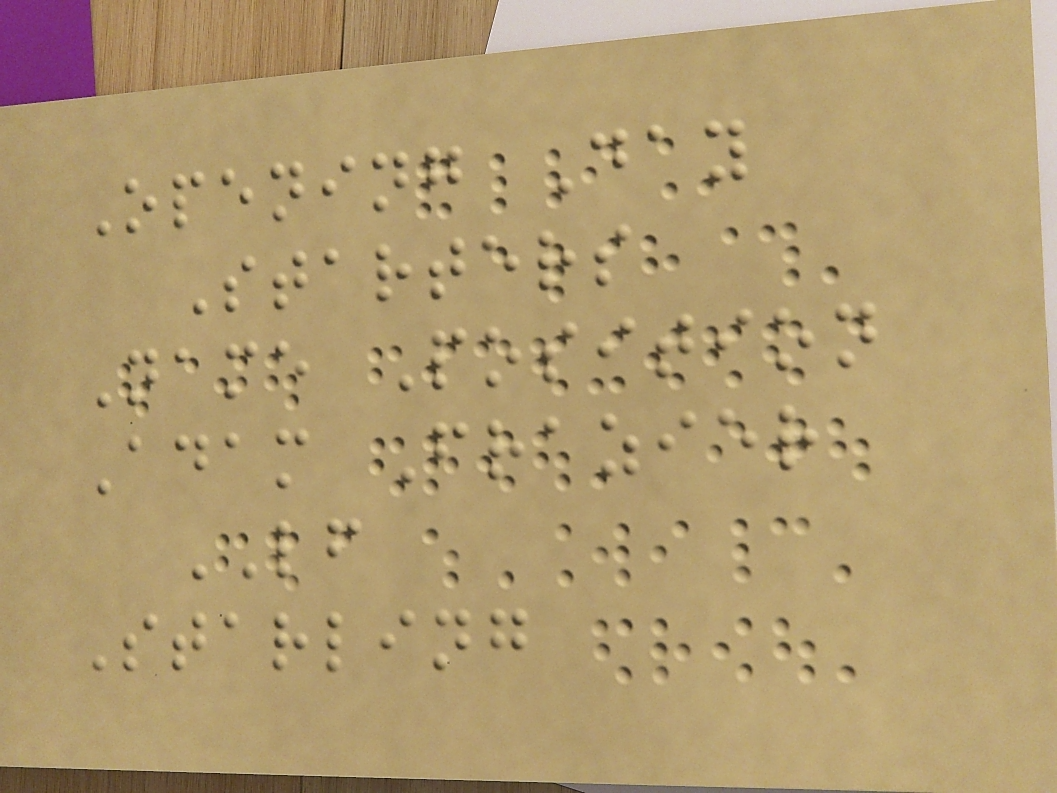Opening Day
Starters
Name Position
Adam Frazier
LF
Starling
